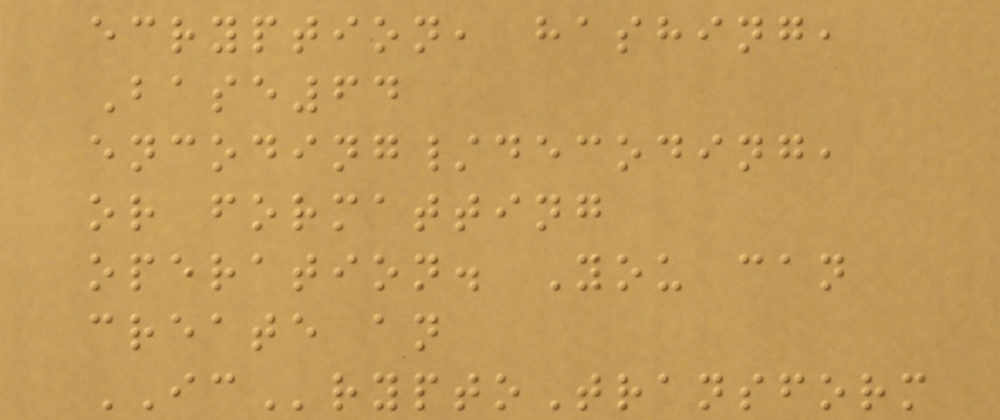ecryption, hashing,
Base64
encoding/decoding,
or formatting
operation. You can
create an
ICryptoTransform
